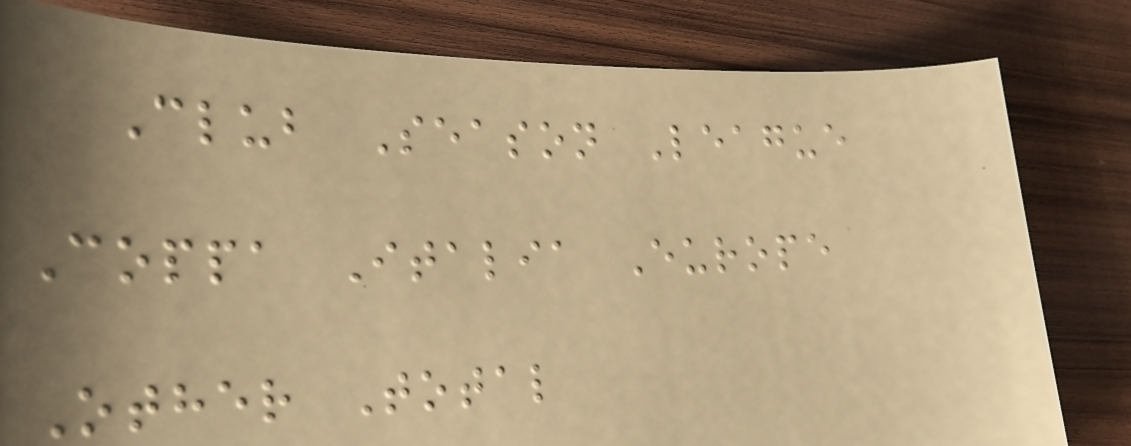Club Season League
Coppa Italia Europe
Other Total
